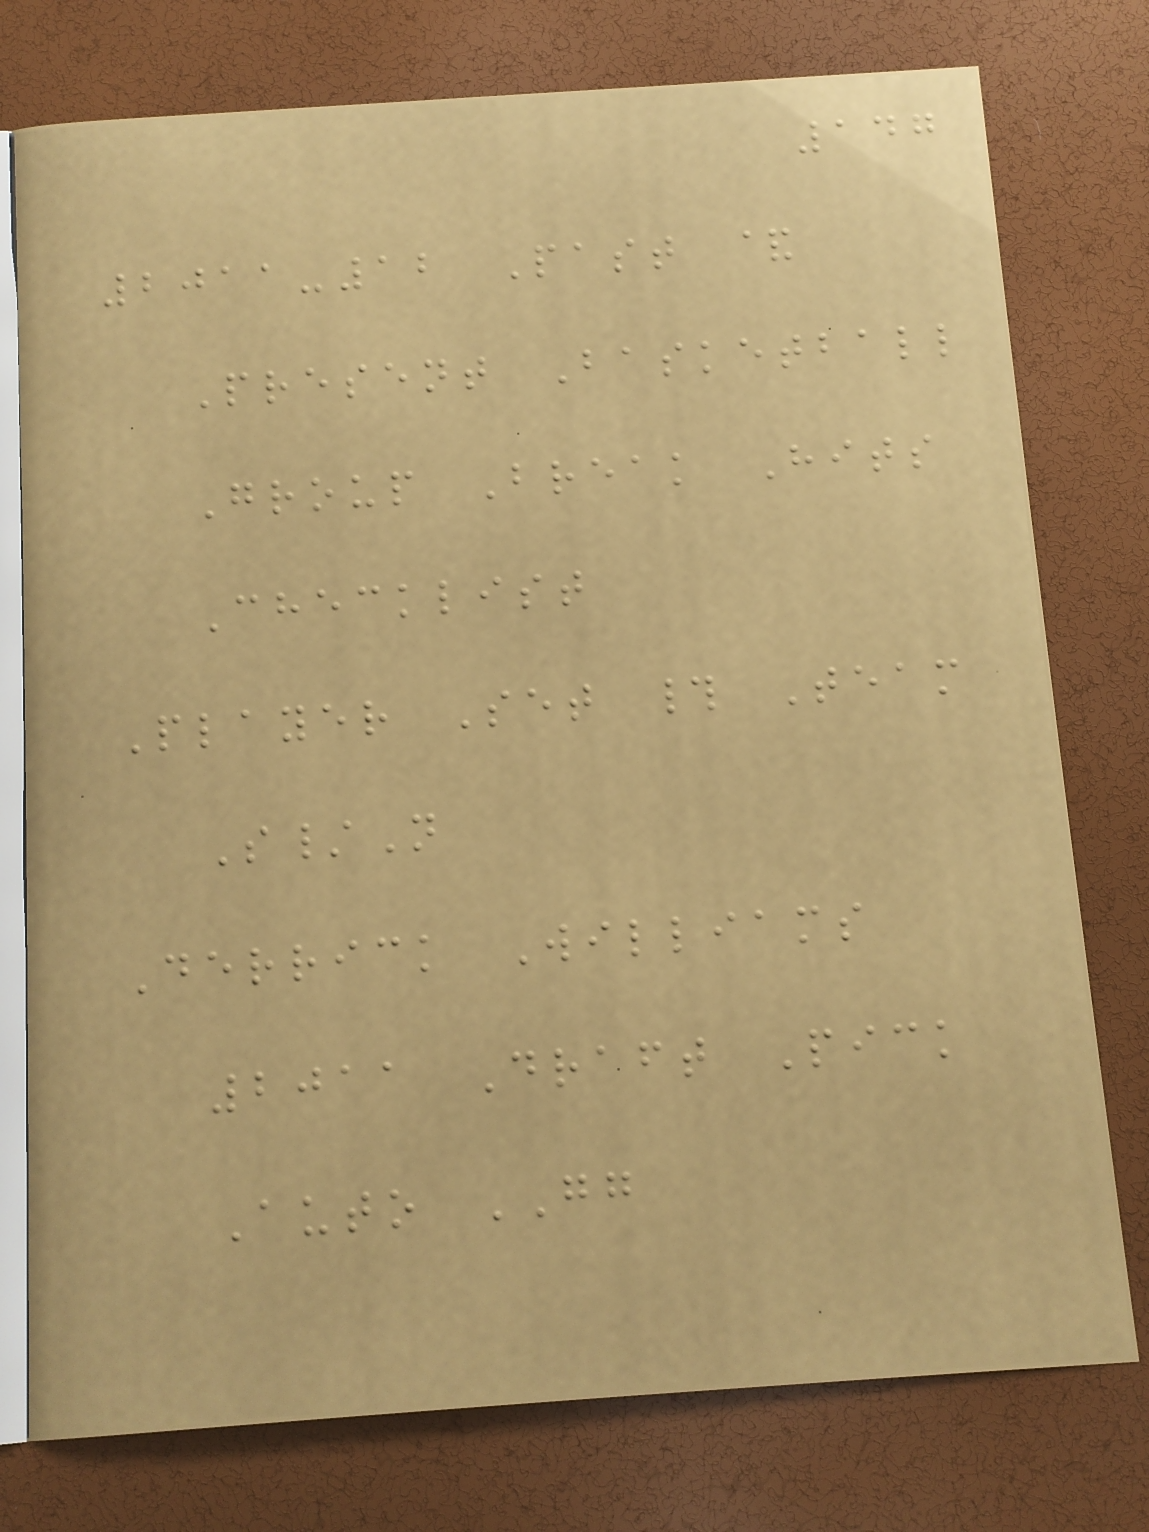147
2011-12 Past &
Present Basketball
Group Break Hits
Checklist
Player Set # Team
S/N
Derrick Williams
2011 Draft Pick
Auto GG
